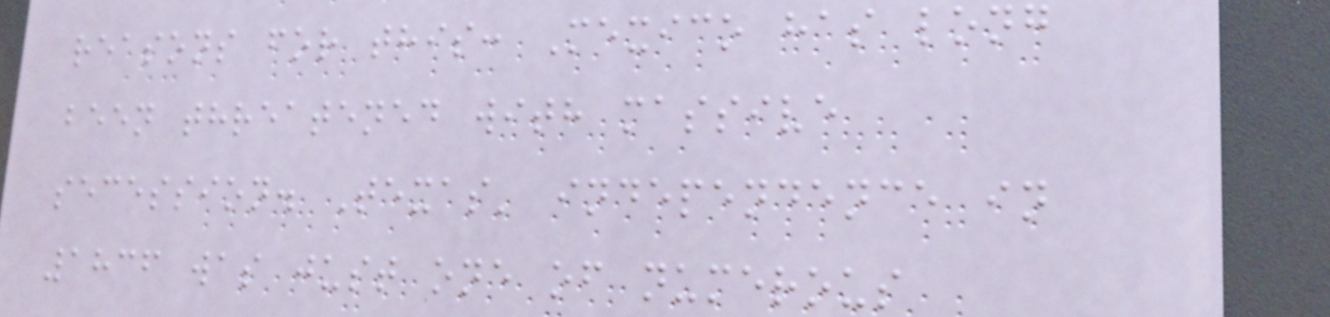reasons for this: Mexico has long
been threatened with massive
secession. Texas' independence in
1836 was just one of numerous
